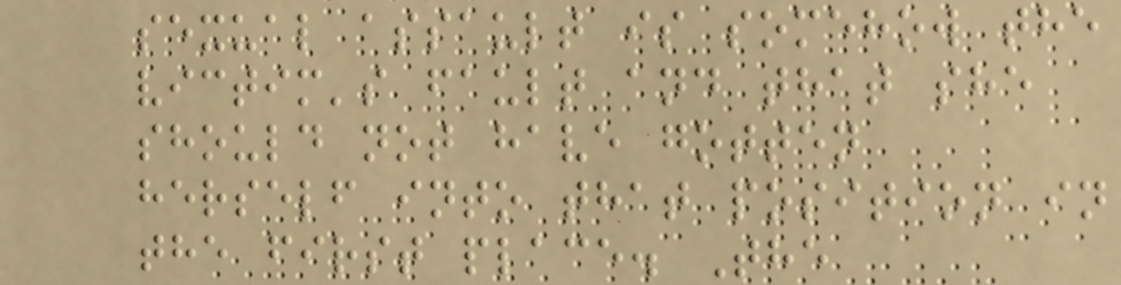sexual assault is somehow the
victim's fault and that she
should not have gotten
herself into that position in
the first place. The
